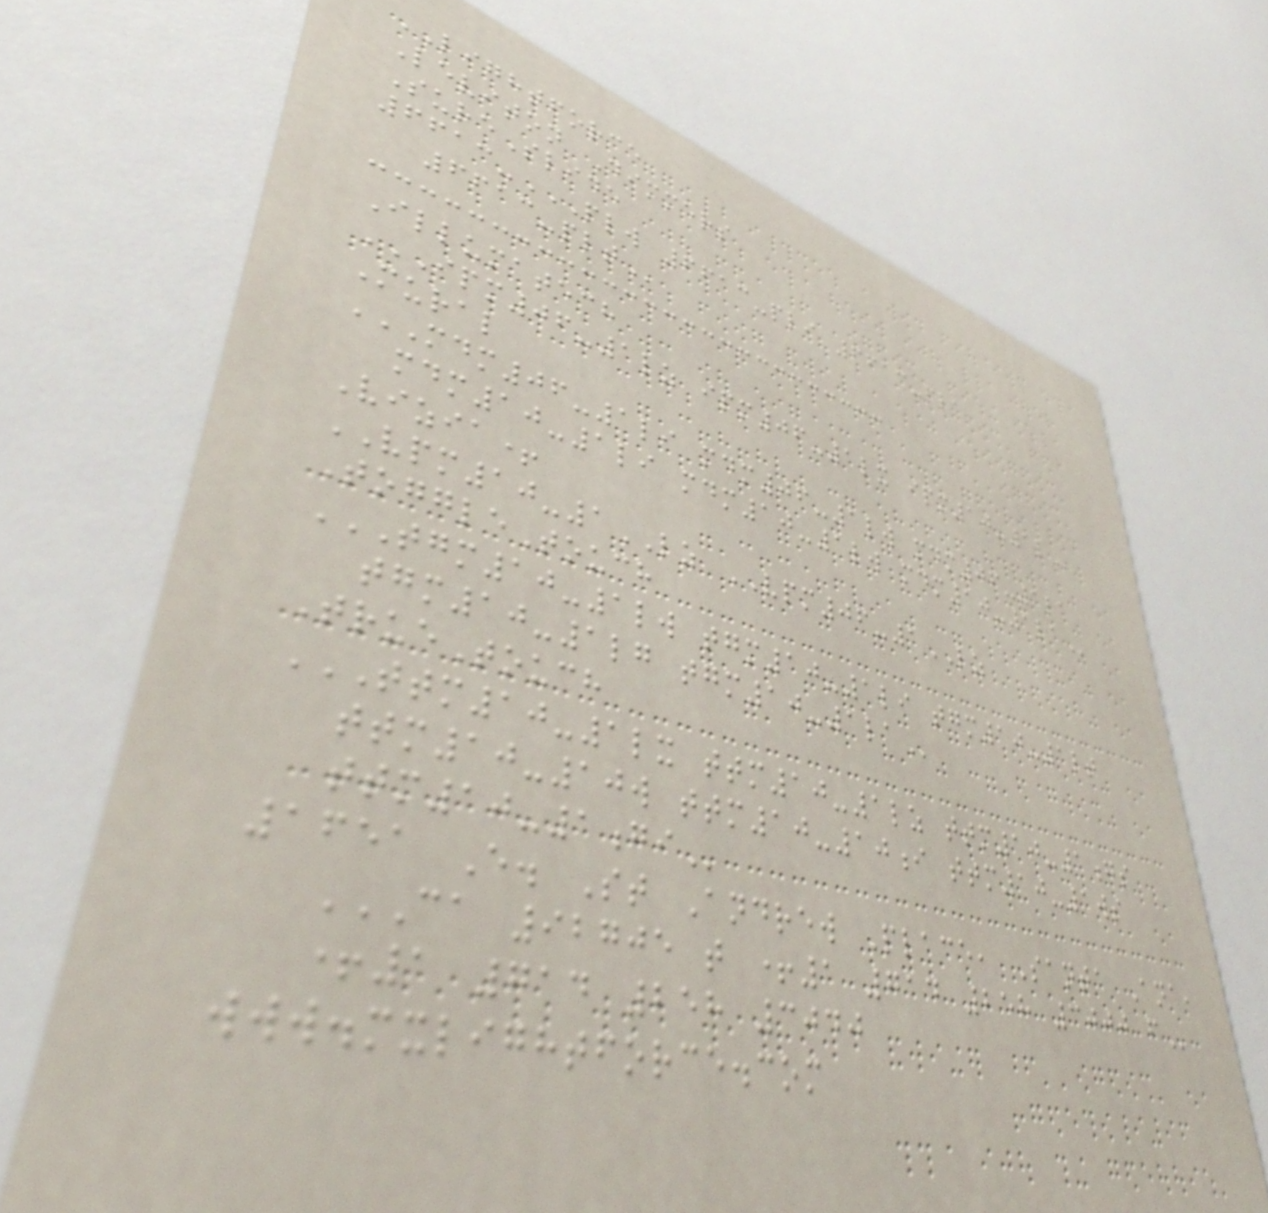LIGHTFORCE
Leviton Dimmers
SureSlide
6613-PLW 6613-PLI 6613-PLA
6613-PLT
Illumatech
IPM06-1LZ IPM06-1LX IPM10-1L
Mural
MDM06-1LI MDM06-1LW MDM06-1LA
MDM10-1LI MDM10-1LW MDM10-1LA
Vizia+
VPM10-1LZ VPM06-1LZ
ToggleTouch
TGM10-1LW TGM10-1LI TGM10-1LT
TGM10-1LG TGM10-1LA
TrueTouch
TTM10-1LX TTM10-1LZ TTM10-1GS
TTM10-10W TTM10-10I TTM10-1WS
TTM10-1GI
1651 E. St Andrew Place, Santa Ana,
CA 92705 T +1 714 258 3000 F
+1 714 258 3040
www.mxlightforce.com
